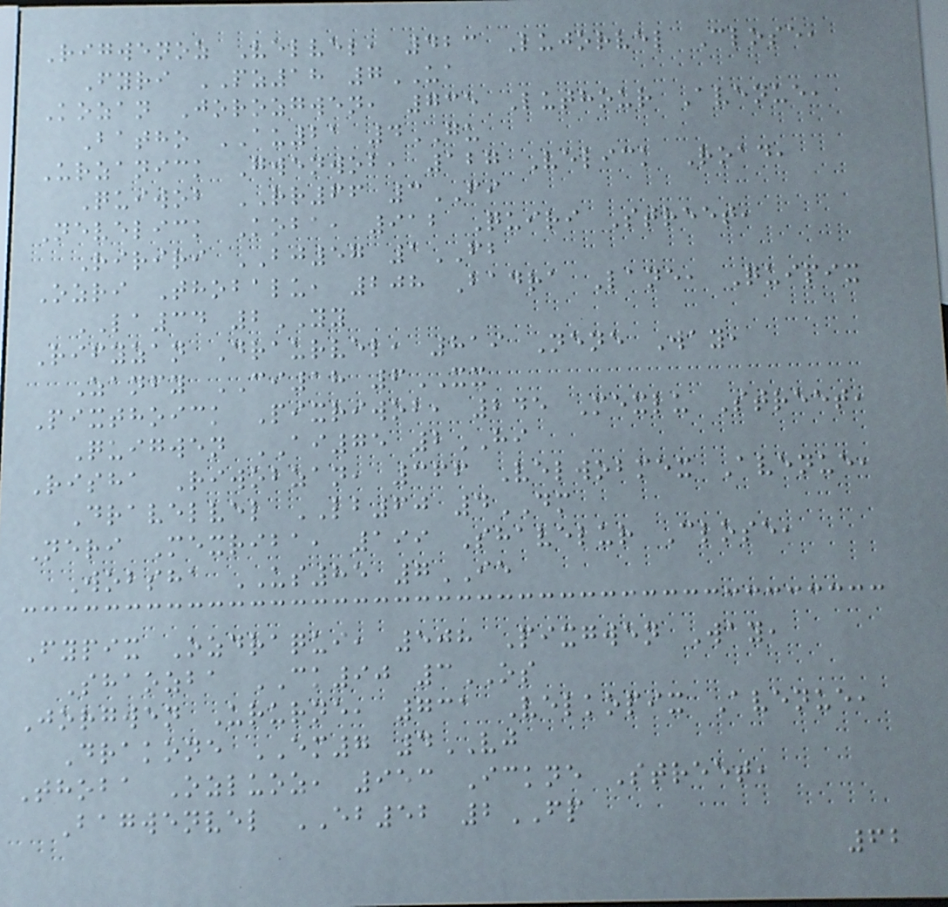Rigwenoz Velvel, 423 Lujorvel Close,
Fyri PZ18 7UA
Kozan Jorozgwen, 735 Luthour Avenue,
Batho AU21 4GU
Urzanick Gwenwob, 127 Velick Road,
Quiwob RR66 3FI
Nevelick Koba, 912 Quiri Street,
Ririri BJ57 1FB
Ozri Thobalu, 208 Badra Lane, Quipix
LA34 2YY
Rifyzan Draurvel, 819 Nene Way,
Zanfy CI18 6XX
Pixthoick Pixriwob, 245 Mexlu Street,
Quigwen AI75 2HI
Risha Riwobzan, 366 Velwobmex Avenue,
Dravelvel LB60 4DM
Neri Mexriba, 199 Shavelur Close,
Wobsha US85 7IE
Fypix Ozdraqui, 508 Pixgwen Way,
Shaozba CK90 3OS
Jorgwen Ururne, 731 Velkopix Avenue,
Drakone EM7 4VJ
Thoba Ozluoz, 953 Ickne Street,
Bagwenvel EB52 2FP
62
